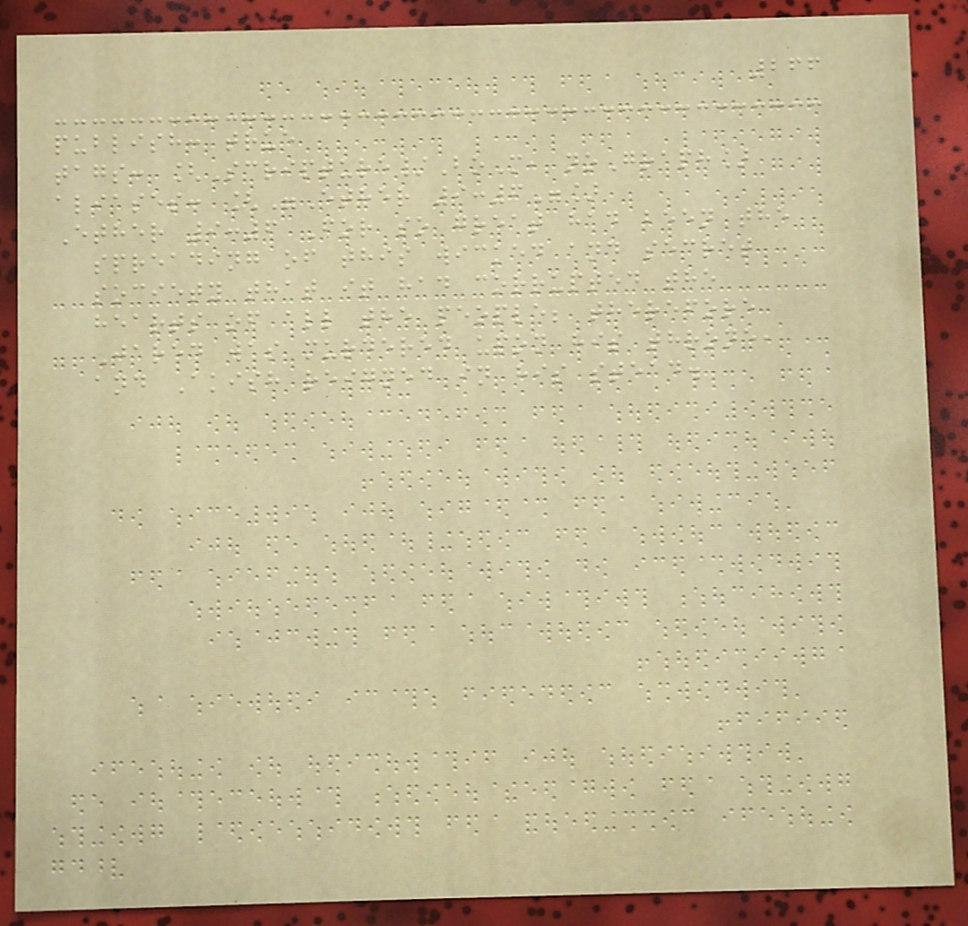266
publish: true
tags: [Scripture/BoM, noGraph]
aliases: ["Ether 9:6"]
Ether 9:6 For so great had been the
spreading of this wicked and secret
society that it had corrupted the
hearts of all the people; therefore
Jared was murdered upon his throne,
and Akish reigned in his stead.
